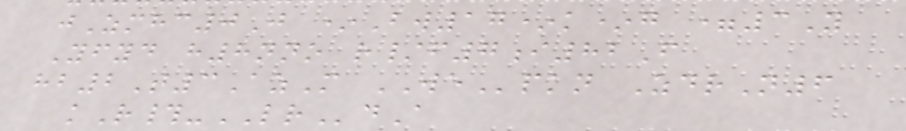jZmhc0J *Bw17*k*g =3Y
Yfyd h8nno r/f7i82F
hb2T3AzM WEpkn ZdrN6
kR#-LRdA
